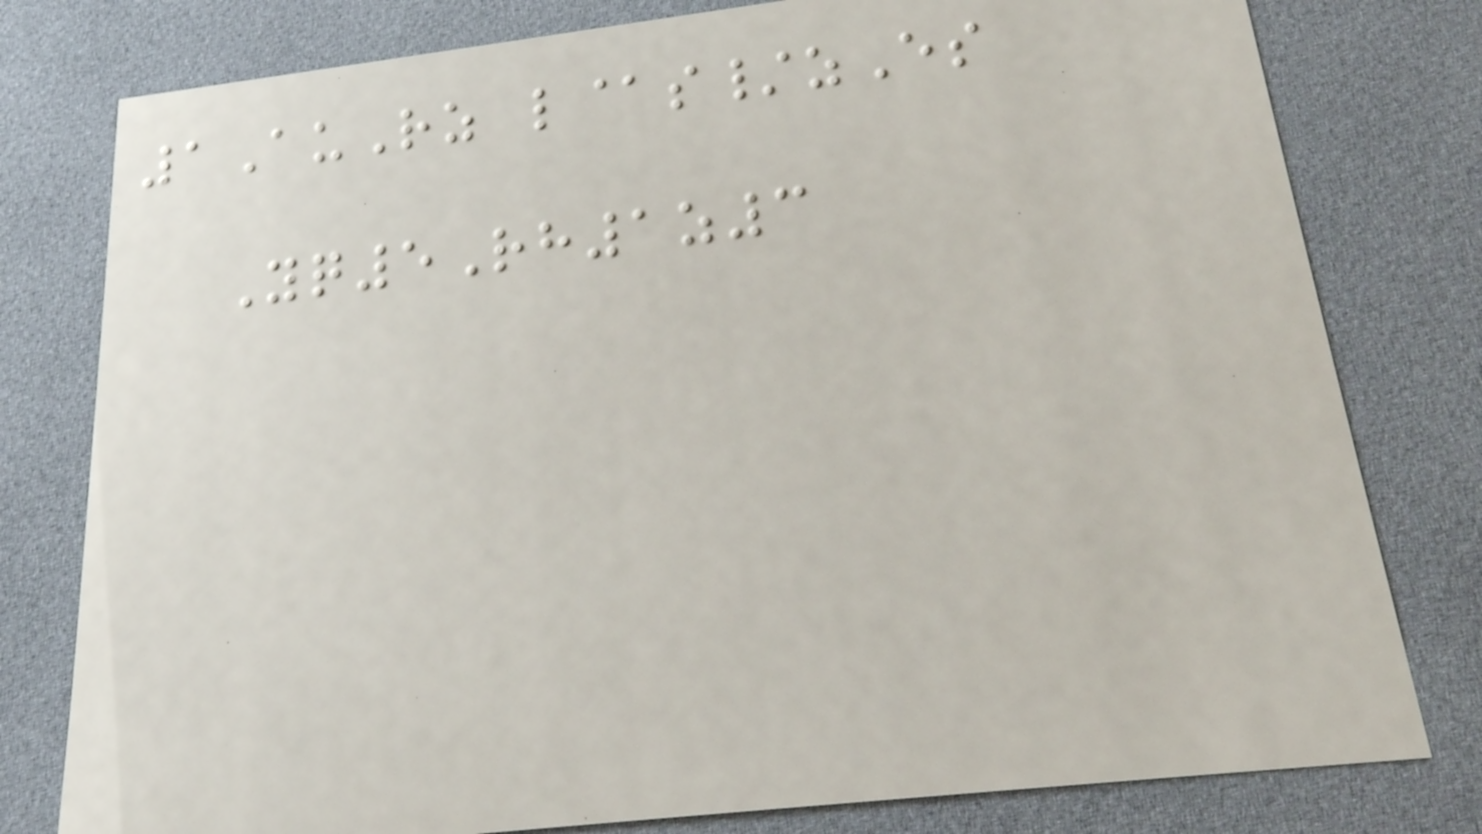1AuRz l@s/zEs
Yq5Rh1z3
